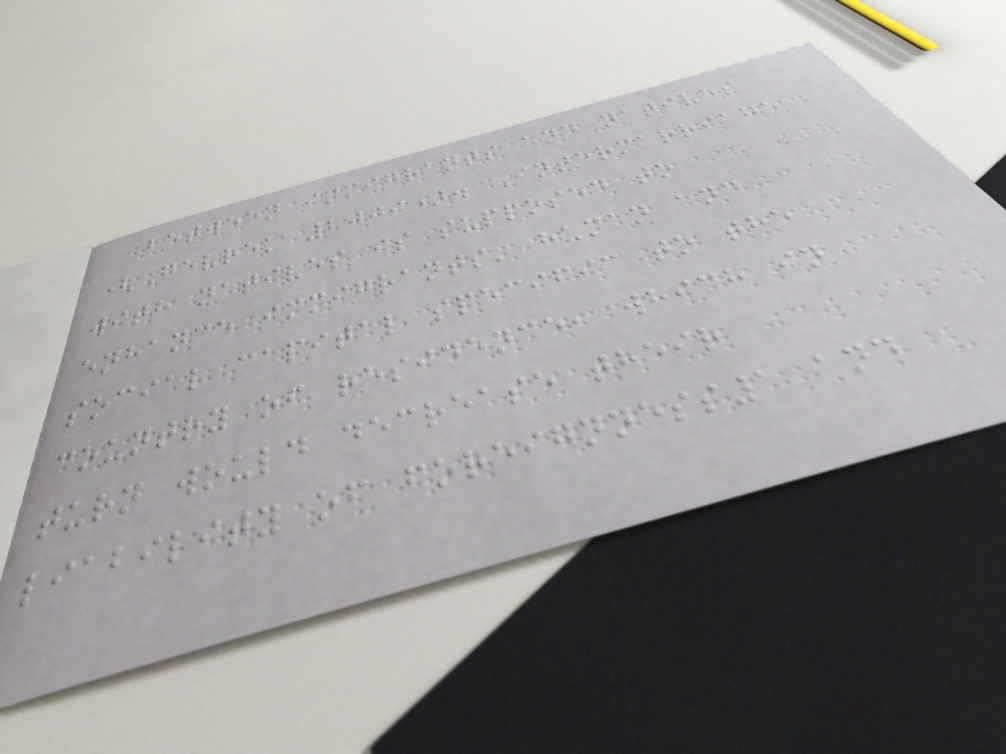between immigrants and natives
(Gevrek 2009). Intermarriage
with natives is supposed to
enhance immigrants' human and
social capital specific to the
country of residence, which in
turn would decrease their
liability of foreignness1 and
